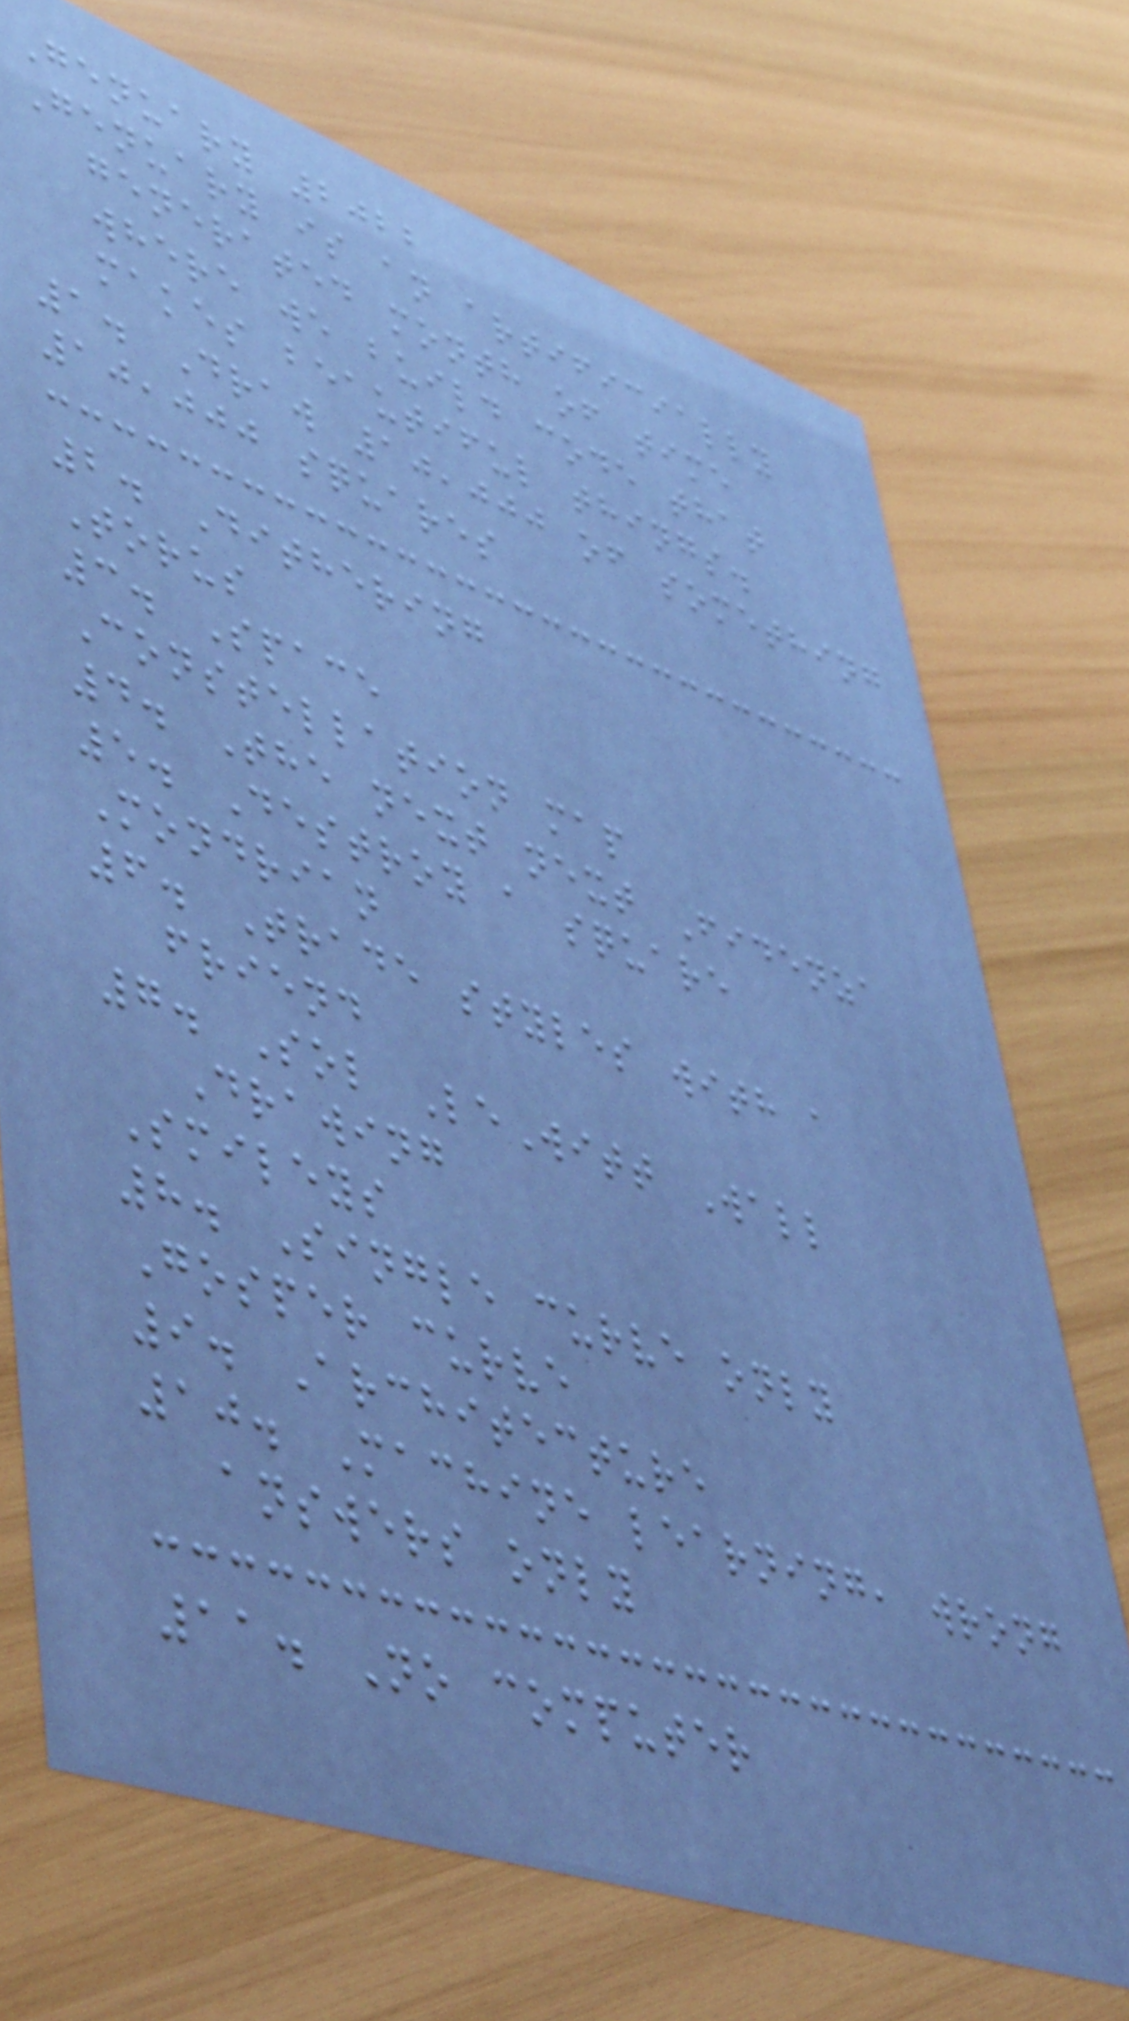Genuary 2022
Genuary is an artificially
generated month of time
where we build code that
makes beautiful things.
1. Draw 10,000 of something
10,000 squares
2. Dithering
Torus
3. Space
Constellation map
4. The next next Fidenza
5. Destroy a square
Mondrian
6. Trade styles with a
friend
7. Sol LeWitt Wall
Drawing
Smileys
8. Single curve only
Gosper curve
9. Architecture
10. Machine learning, wrong
answers only
11. No computer
